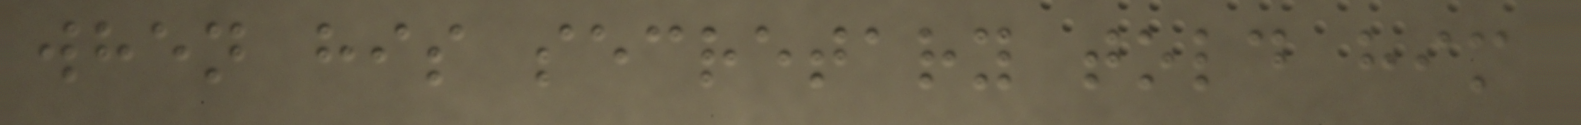when his secretary told him
